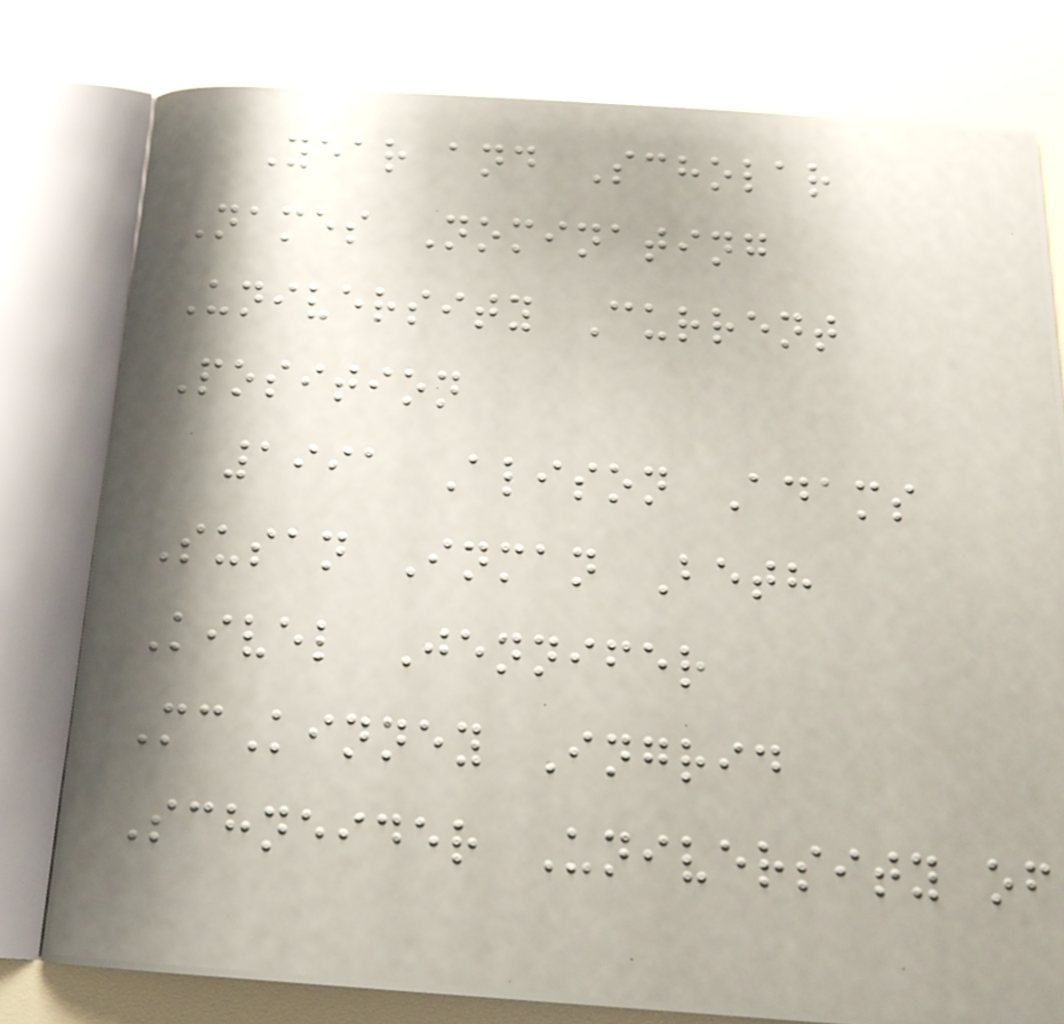Year and Scholar
Names Nominating
University Current
Position
1991 Alison Adams
Susan Inman Beth
Kivel Jennifer
McKinney Ingrid
Schneider University of
